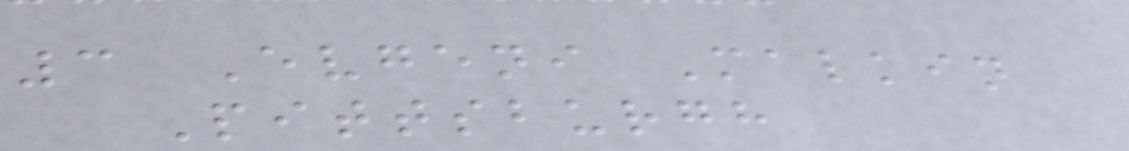3 Evgeni Malkin
Pittsburgh
